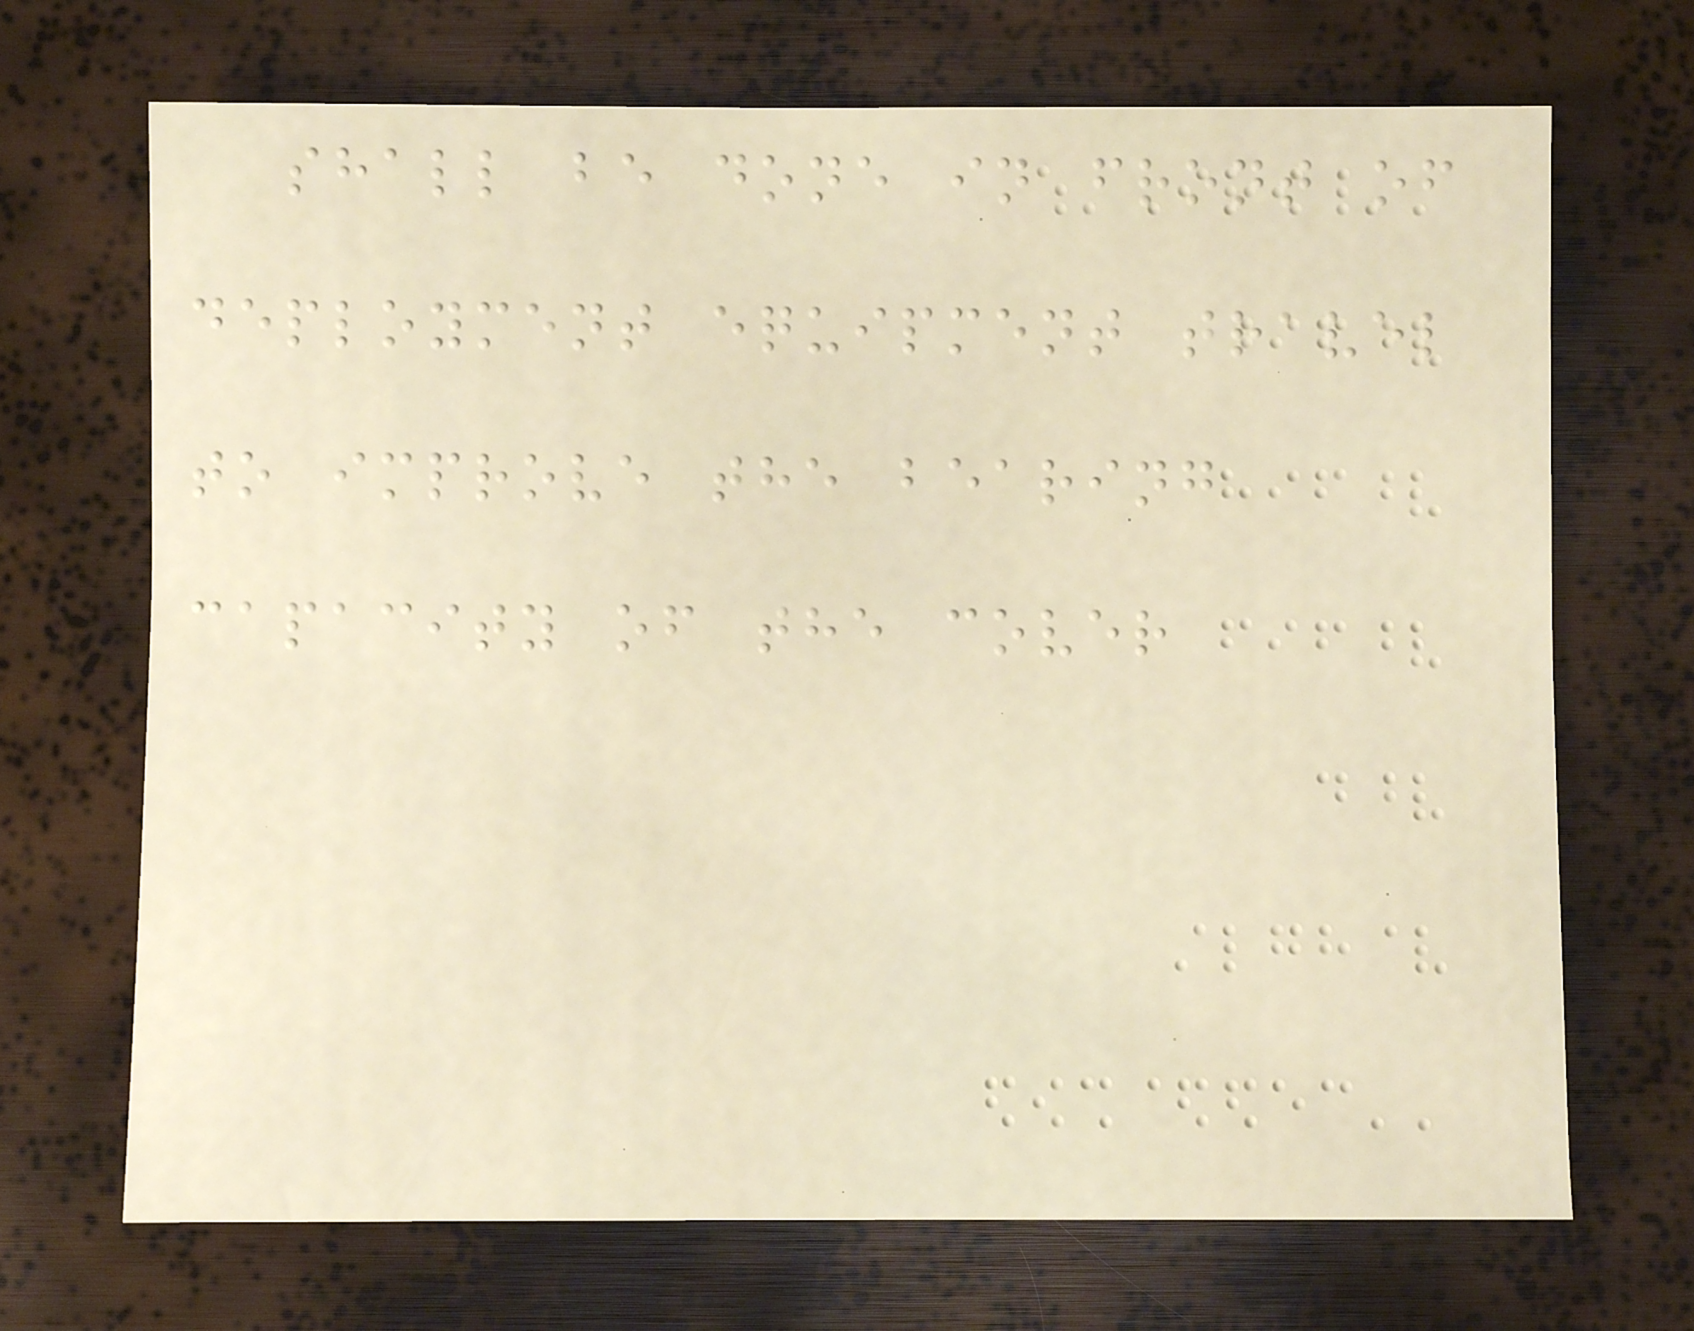shall be done in front of
deployment equipment travel
to improve the bearing
capacity of the cover
